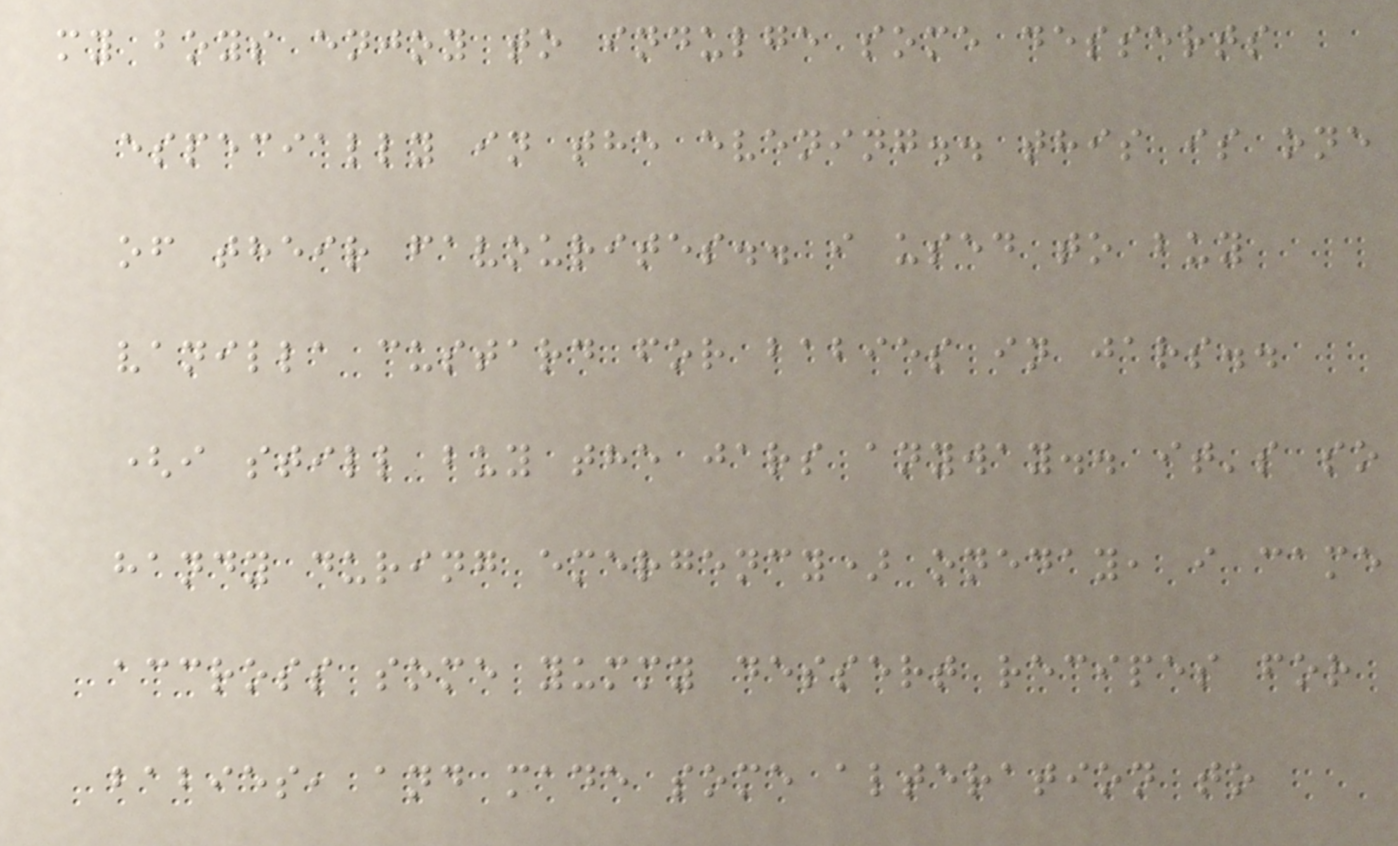my boys enjoy to indulge some desserts
especially in the evening.. this is one
of their favourites.. i used to buy
vanilla custard for babies in jars..
(i still buy the jars anyway.. it's so
handy during emergency) oneday, i came
accross some yummy dessert recipes for
babies, and made some alteration to
